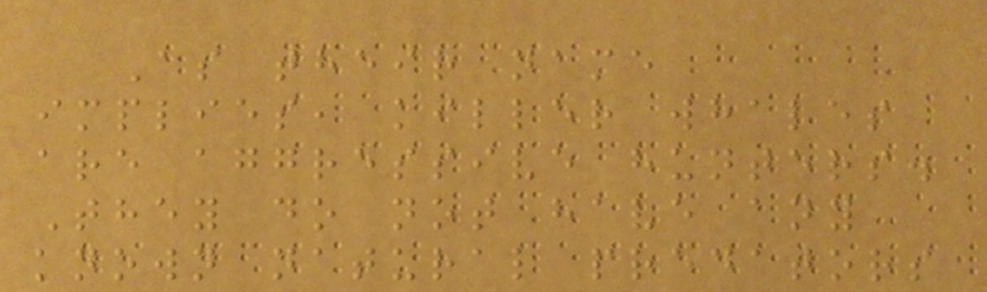As their name
implies, killer whales
are aggressive hunters.
They do not have any
known natural predators
